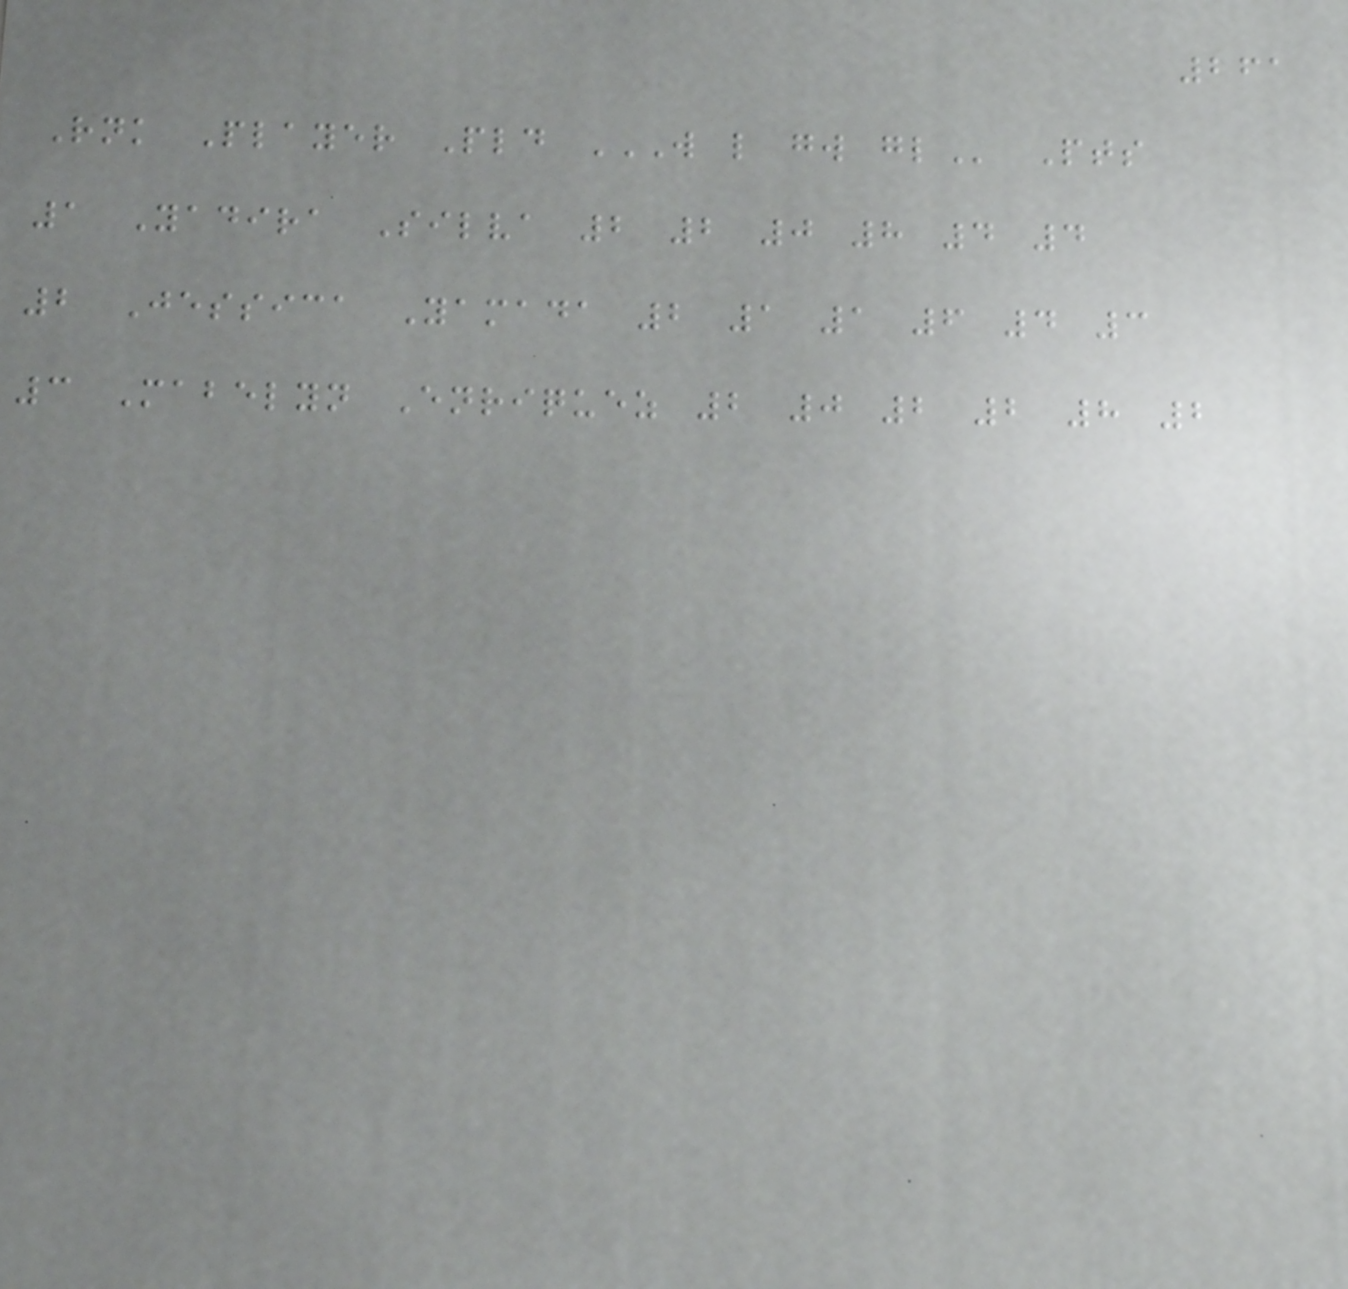261
Rnk Player Pld W L GW GL Pts
1 Yadira Silva 2 2 0 8 4 4
2 Jessica Yamada 2 1 1 6 4 3
3 Mabelyn Enriquez 2 0 2 2 8 2
